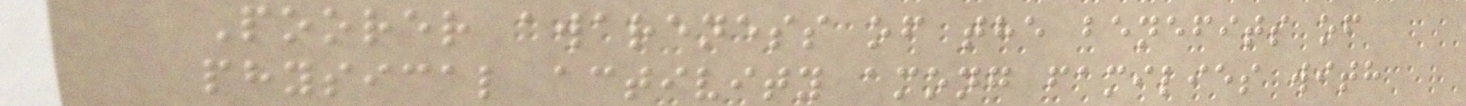Poorer awareness of the benefits of
physical activity among families with
